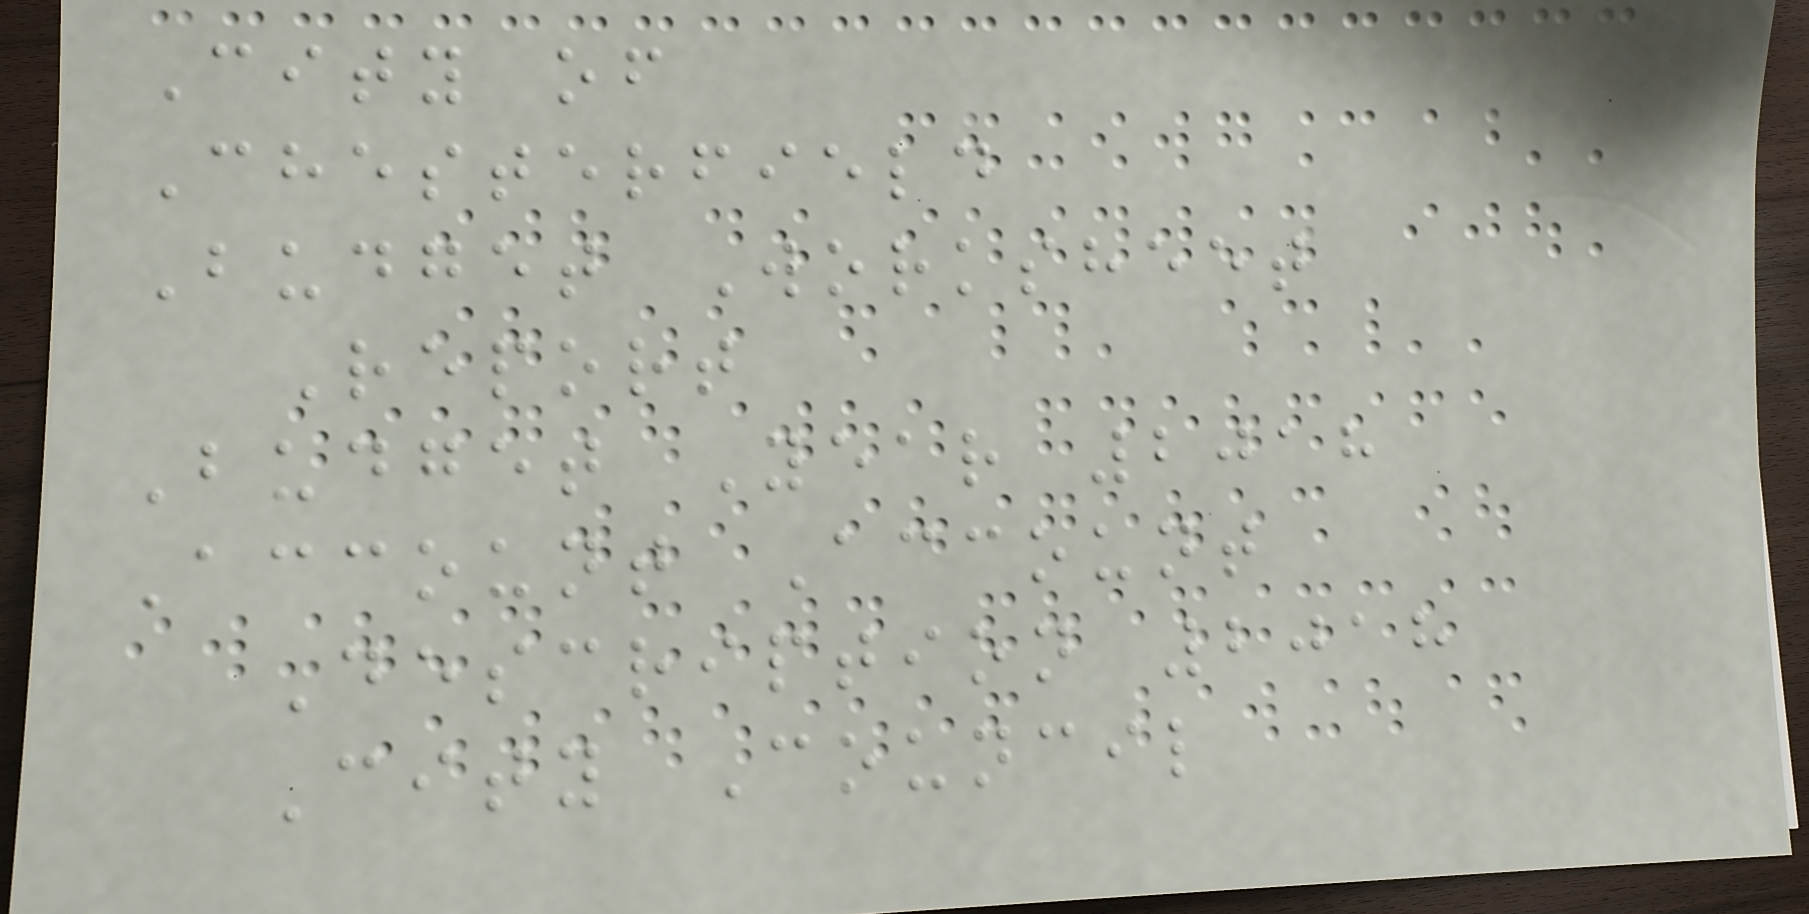City of
Chesterfield
Budget Worksheet
Report
Budget Year 2018
Account Account
Description 2018
City Council
